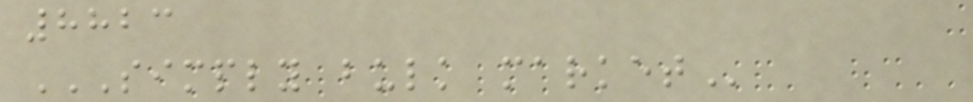8823
SIMPLY BULK MARKET
